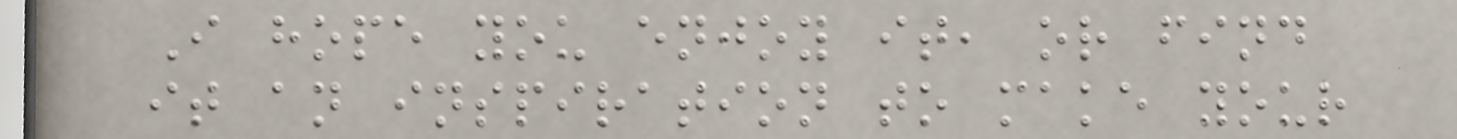I hope you enjoy it, or find
it an inspiration to make your
